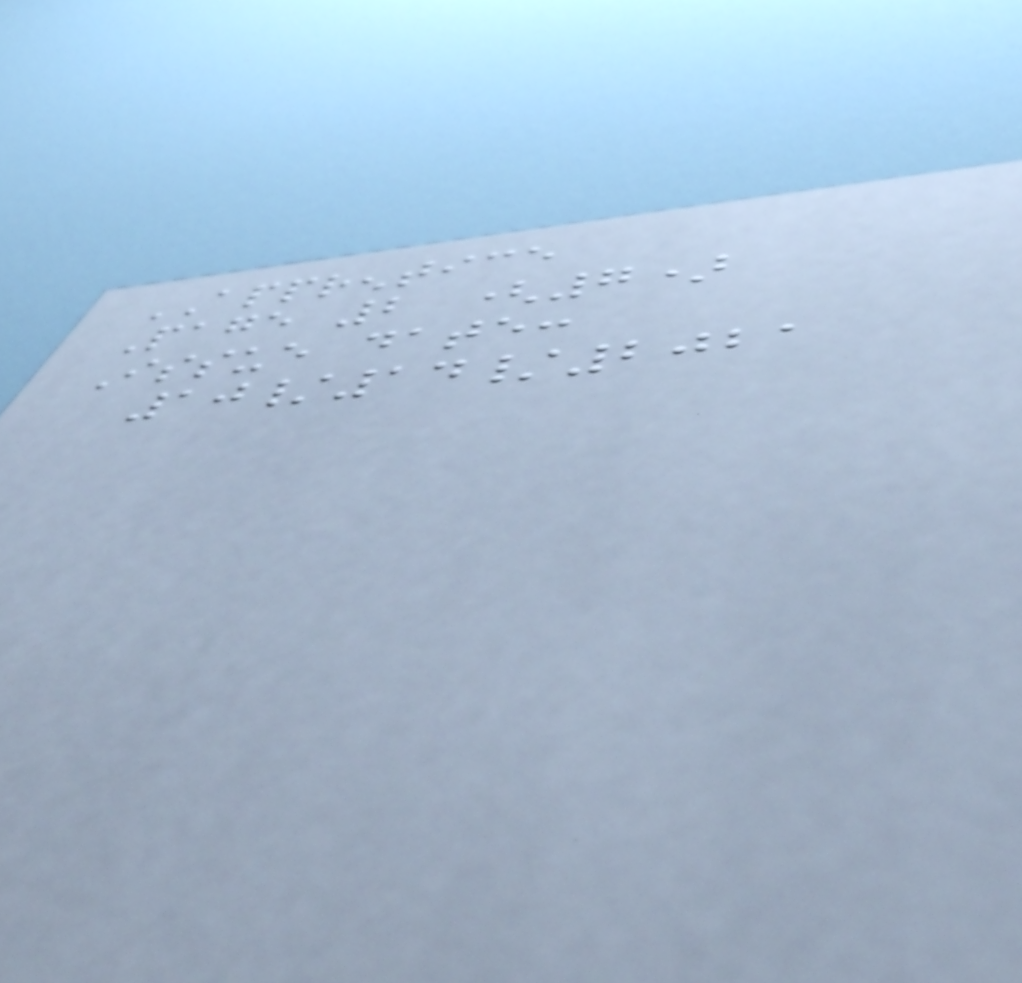APPRENTICE
Page 2 (7)
Issue date:
10/14/2021
